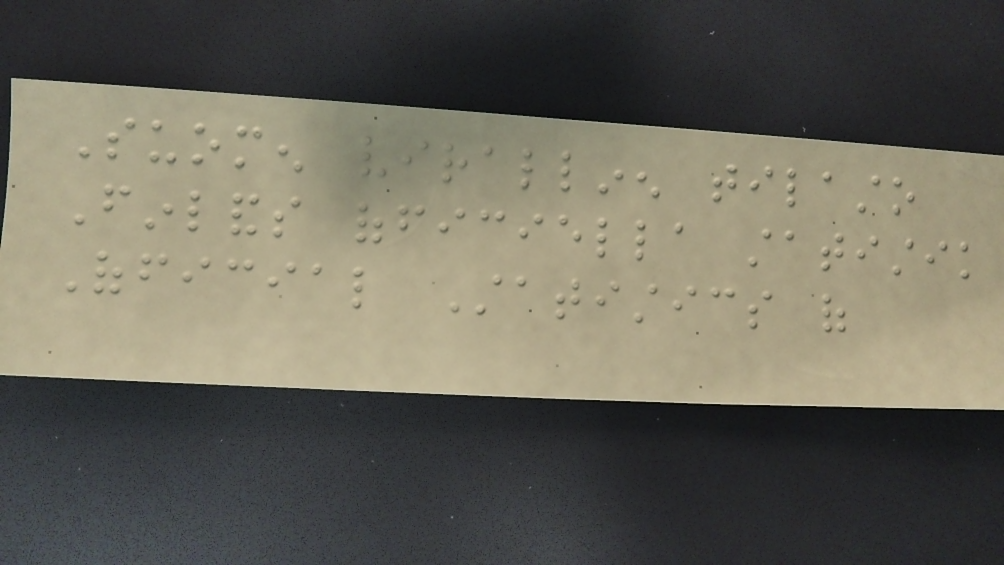Suomen virallinen tilasto
Finlands officiella statistik
Official Statistics of
